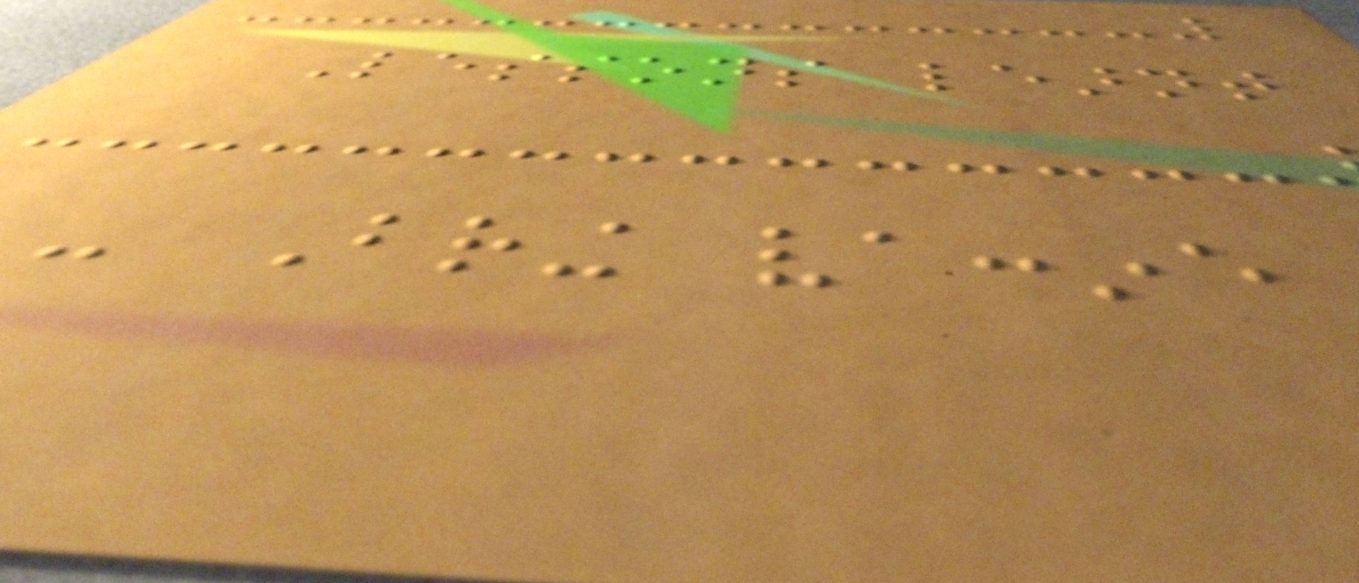Lessons learnt
- Bring vaccine
